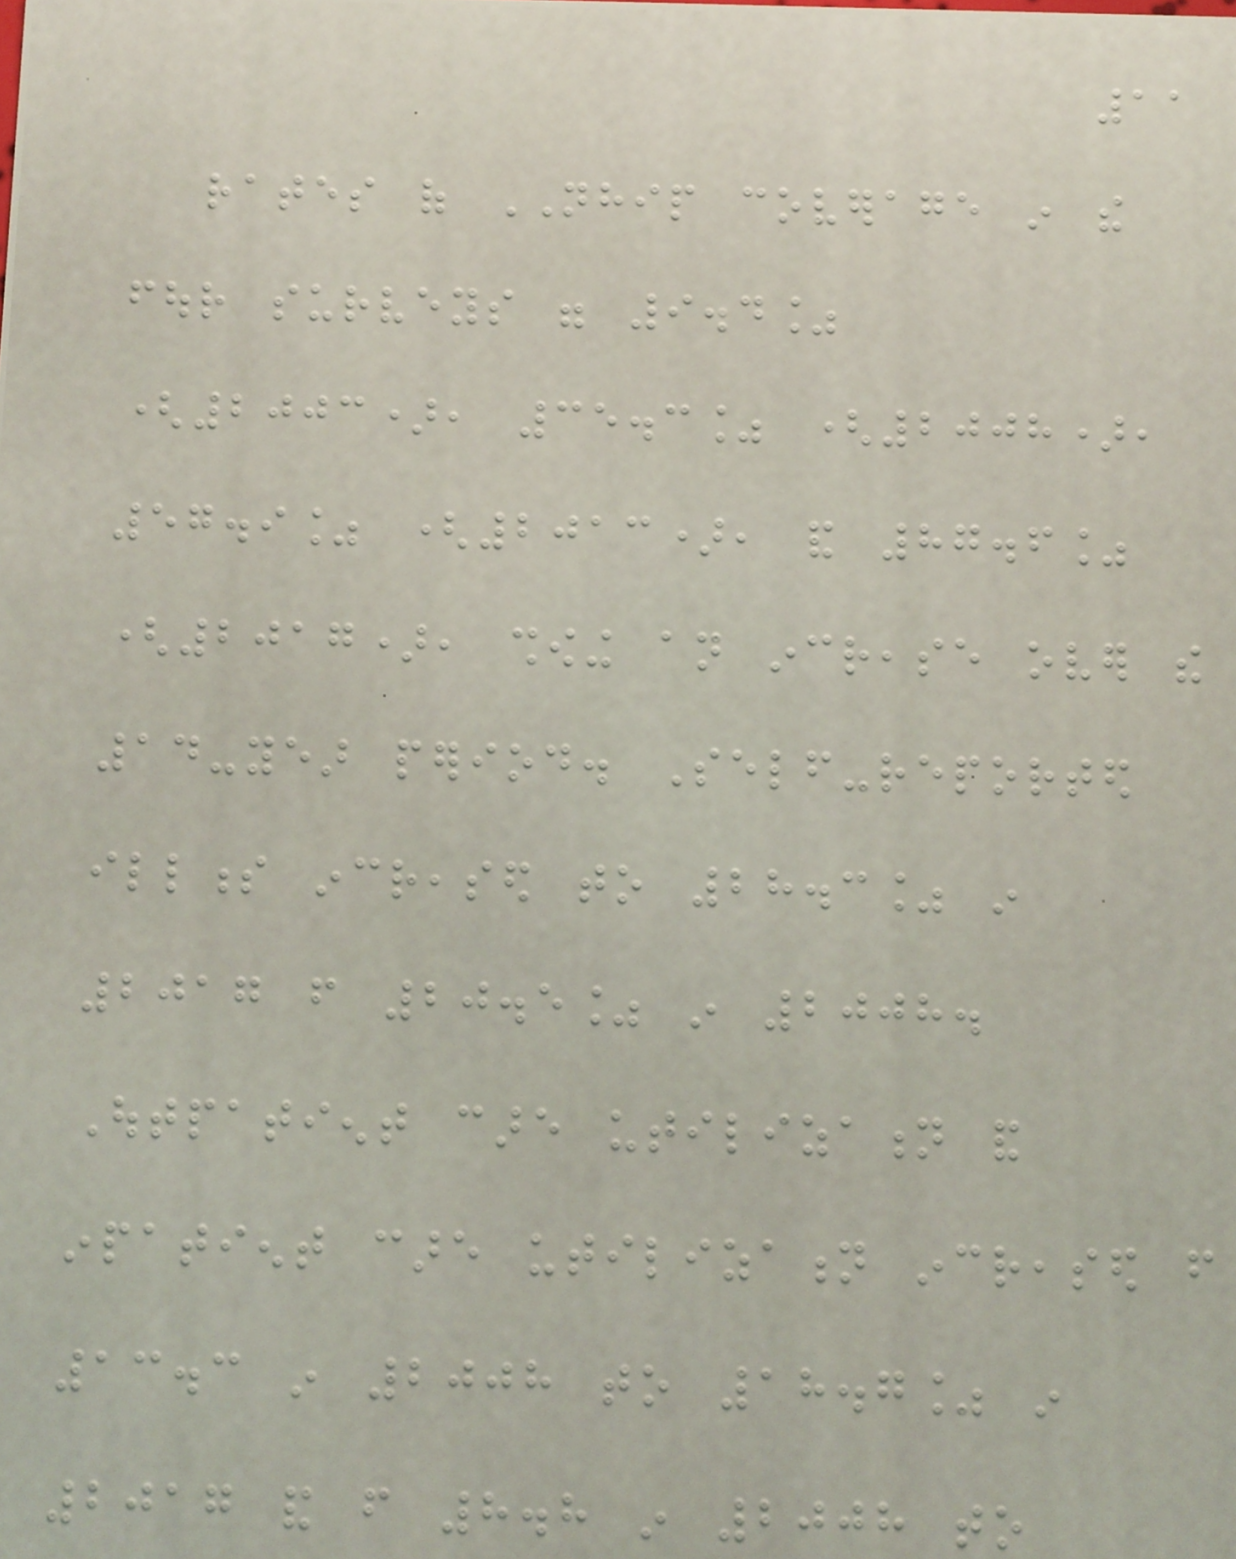11
rates of NHIP coverage in the
four surveys were 9.4%
(2003), 35.3% (2008),
57.9% (2013), and 87.6%
(2017), showing an increase over the
14-year period. Self-reported
illness increased to 28.3% in
2017 from 20.5% in 2008.
Outpatient care utilization and
inpatient care utilization increased from
13.3 in 2008 to 18.7% in
2017 and from 8.8 in 2008 to
